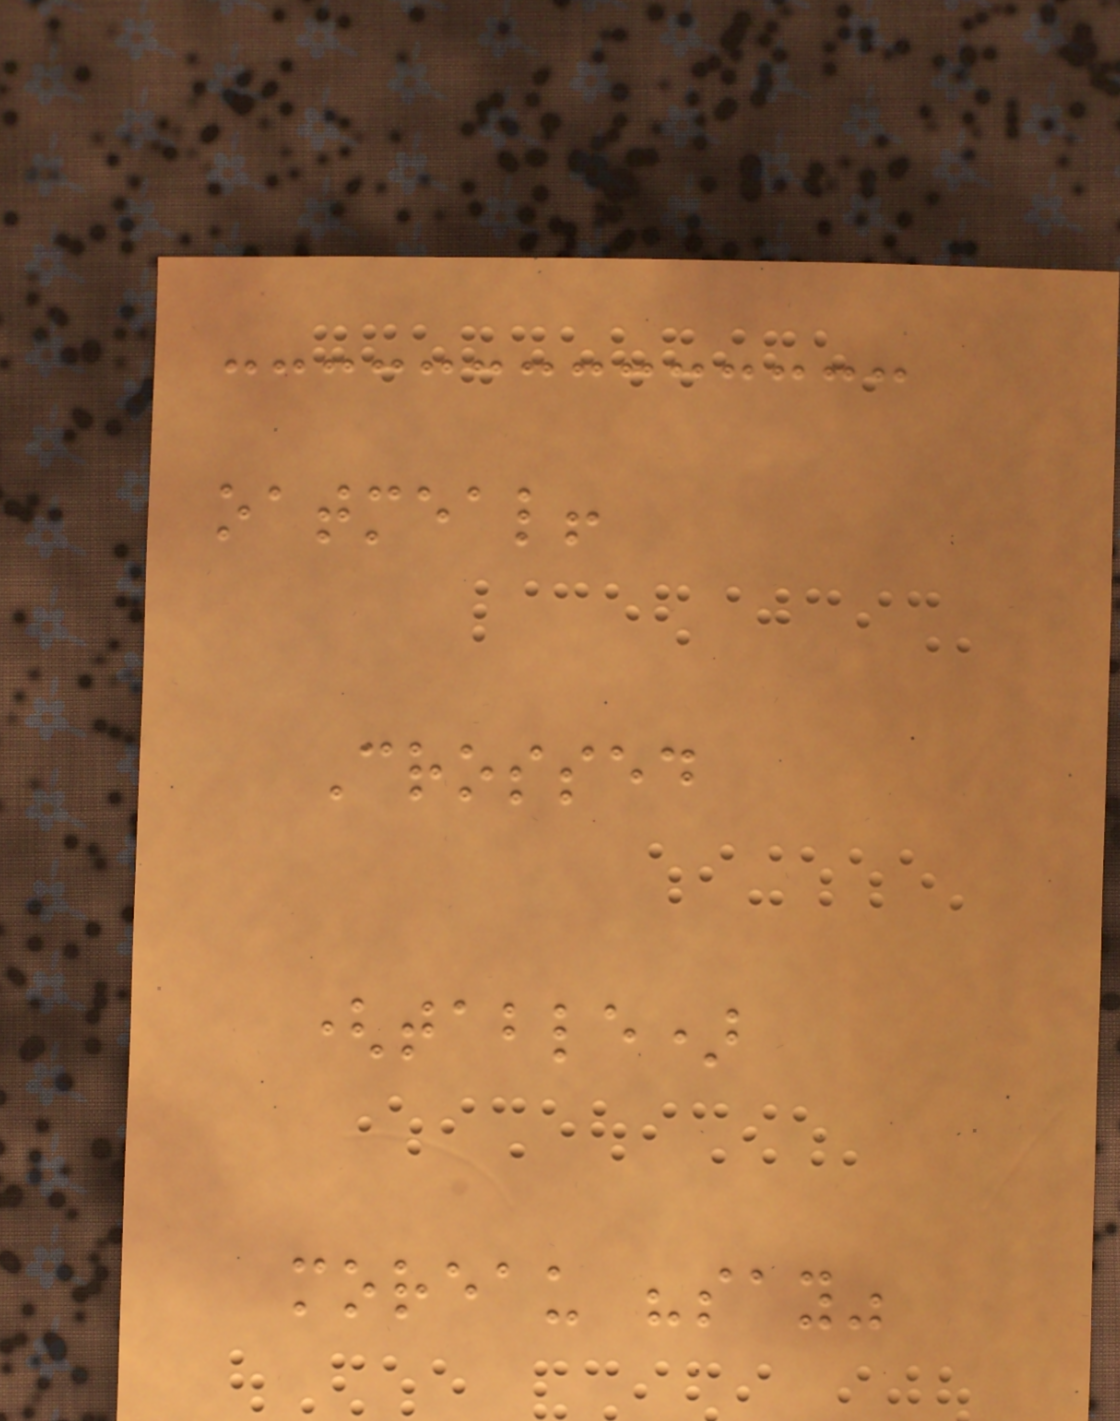oatmeal!
Crossed
(table)
moreau "say"
